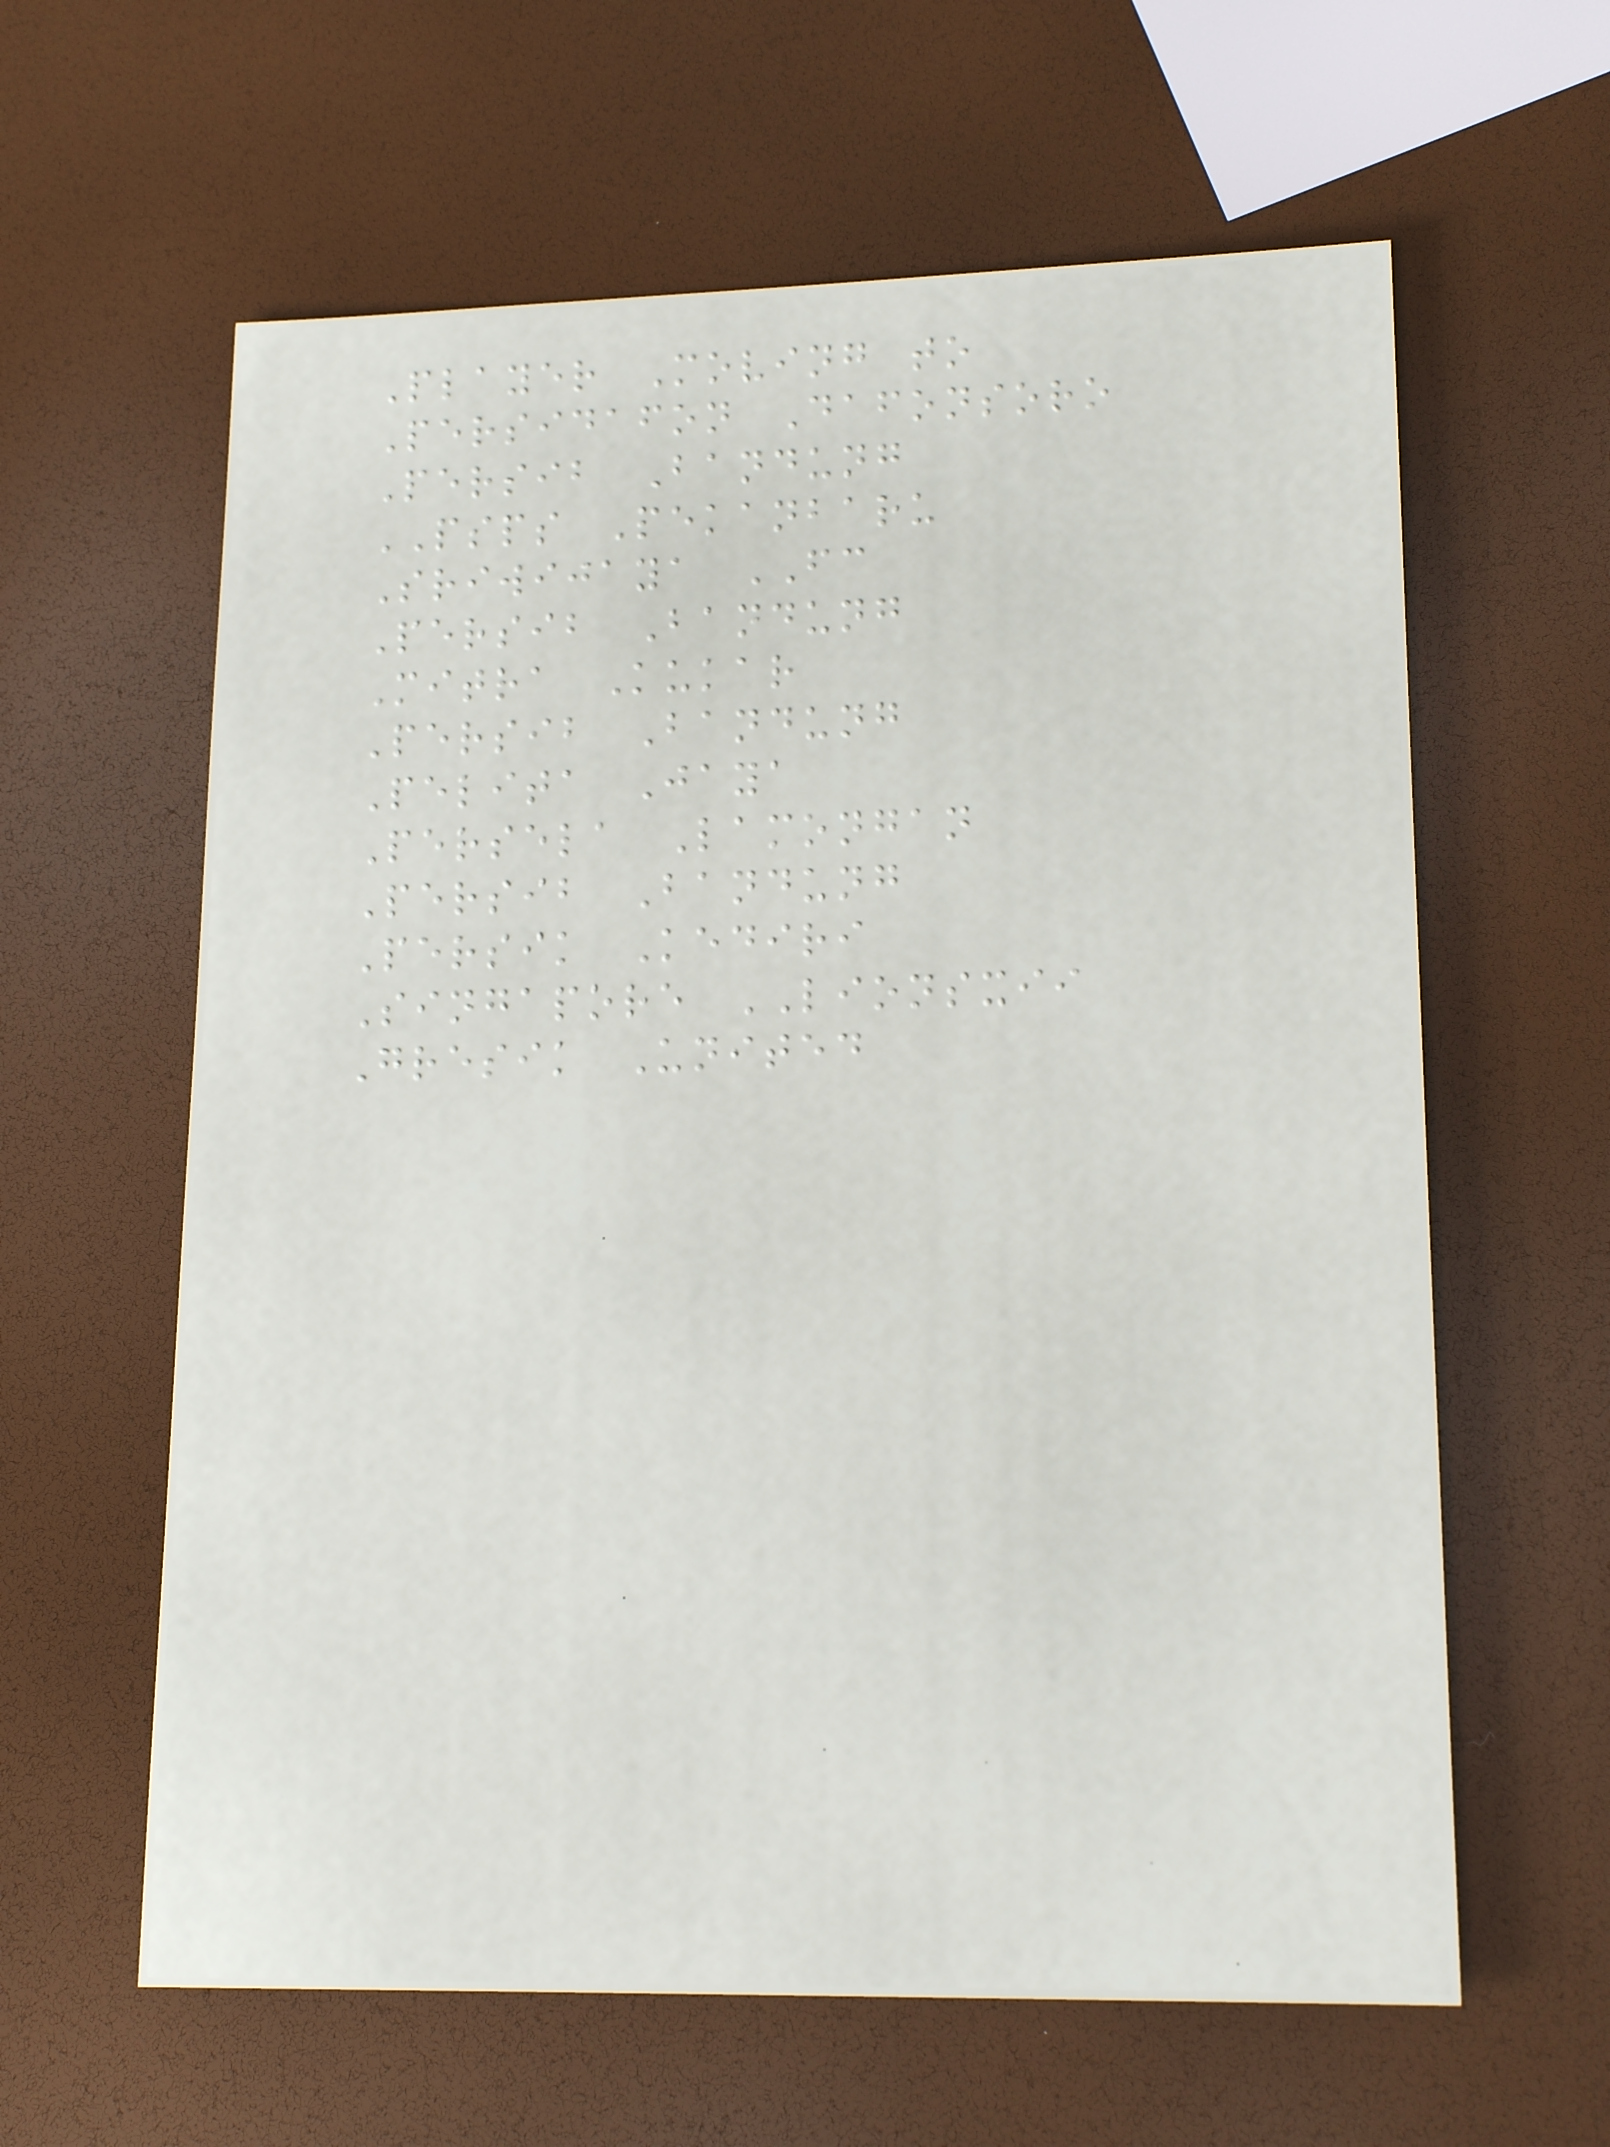Player Moving to
Persidafon Dafonsoro
Persib Bandung
PSPS Pekanbaru
Sriwijaya FC
Persib Bandung
Mitra Kukar
Persib Bandung
Pelita Jaya
Persela Lamongan
Persib Bandung
Persik Kediri
Singapore LIONSXII
Gresik United
